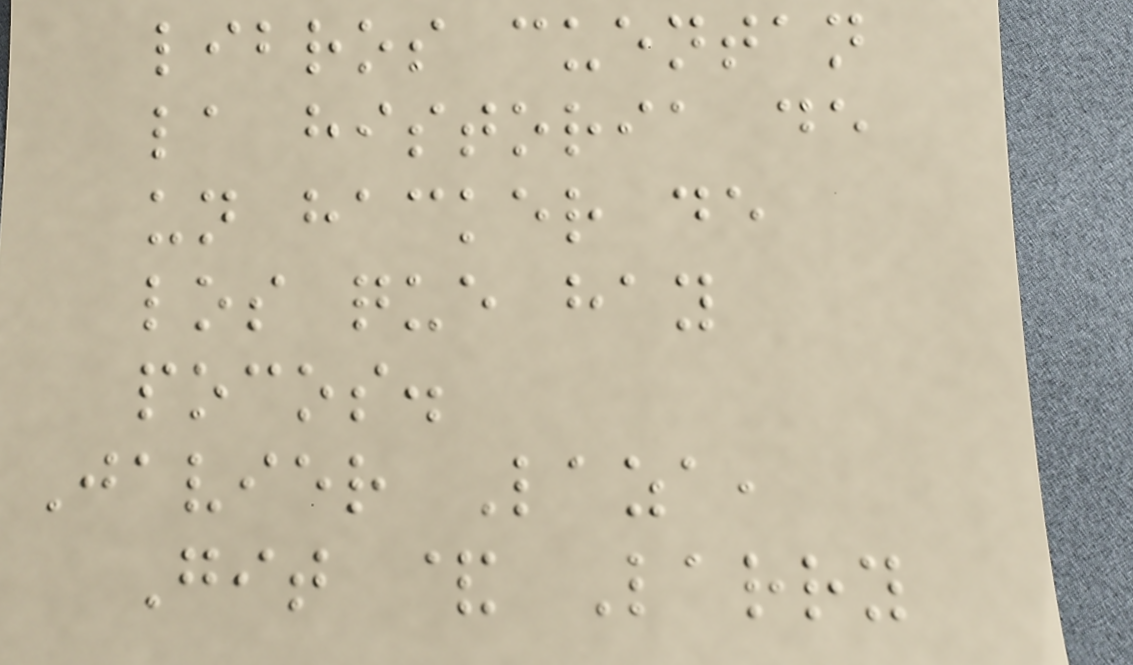libros cuentan
la historia de
un hacker de
los que hay
pocos.
Javier Laza,
Git & Larry
